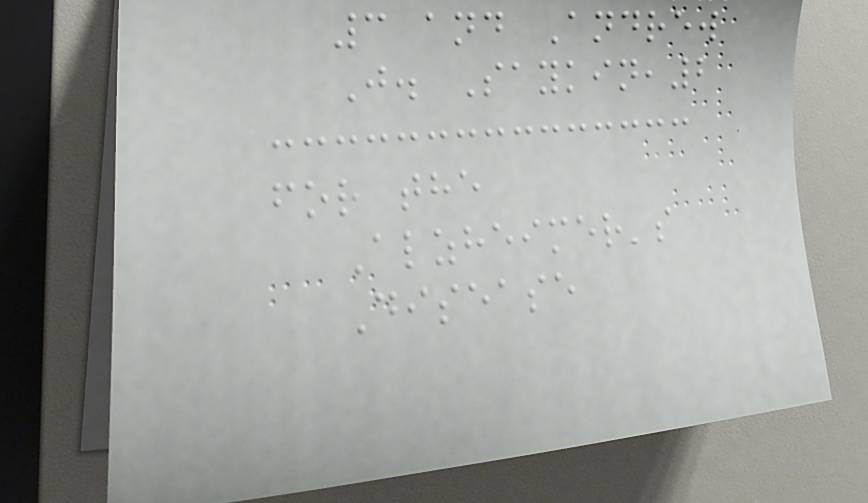3 and Andrew
J. Saykin,2
for the
Alzheimer's
Disease
